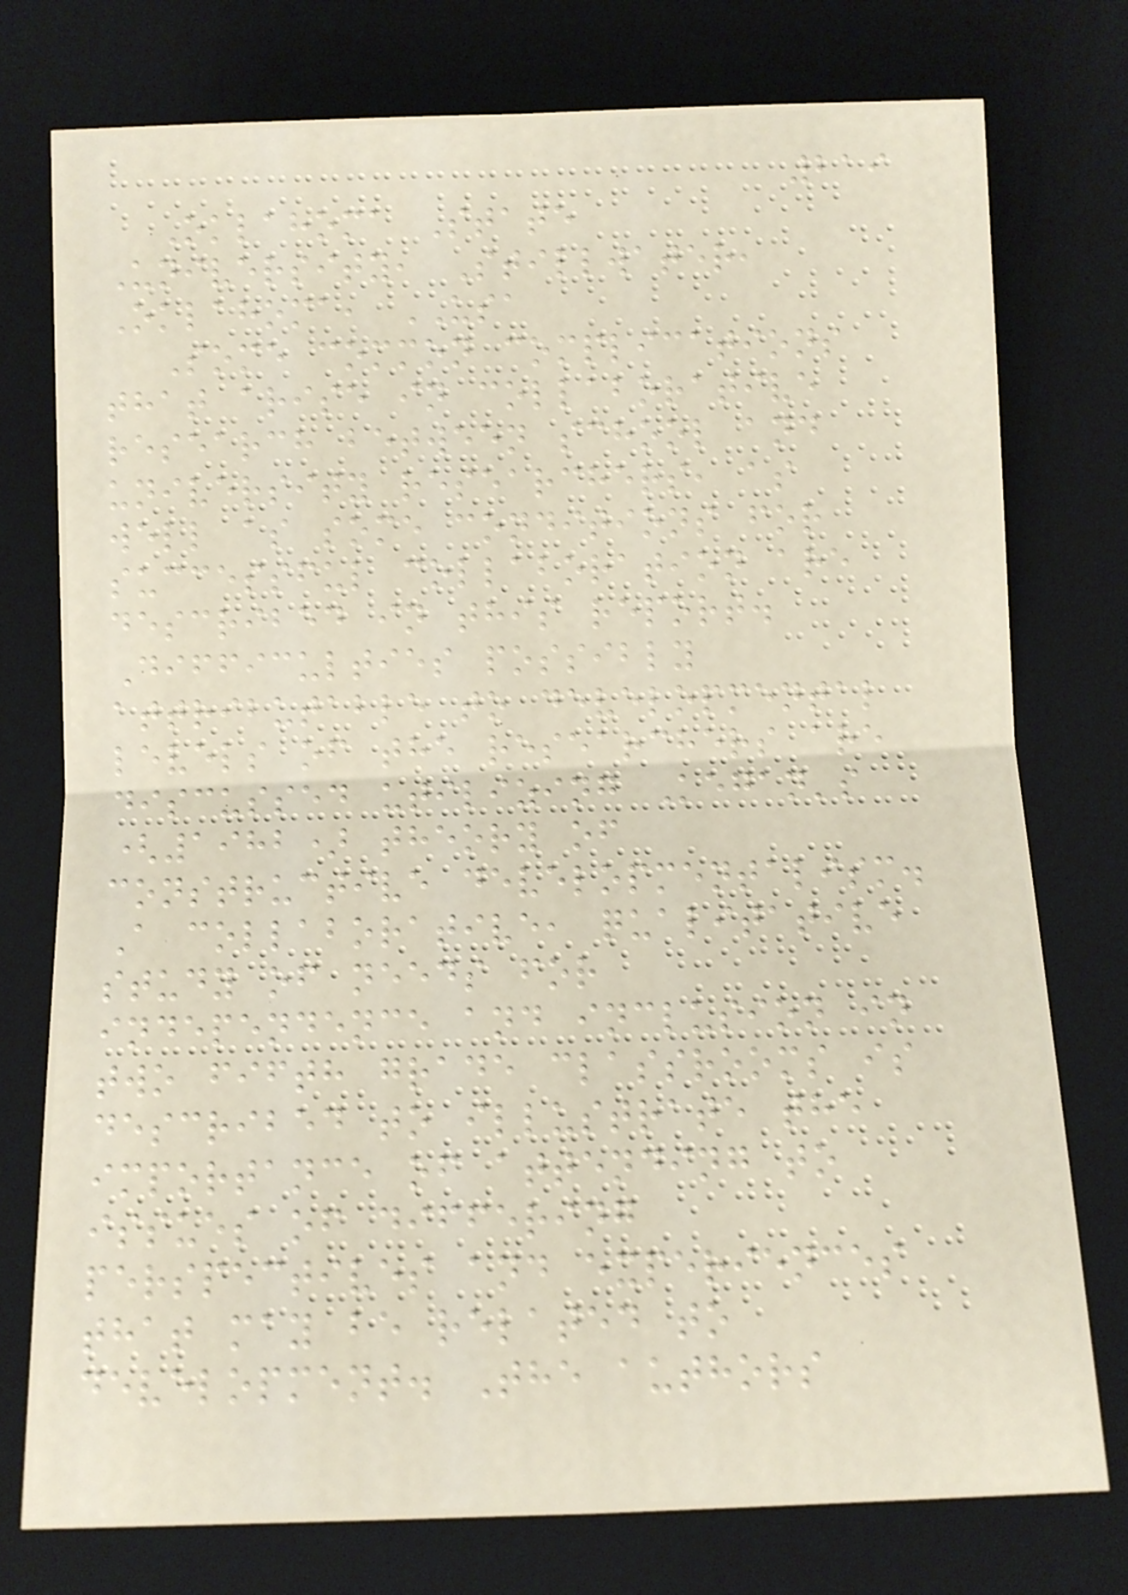219
Oklahoma State
University, Stillwater,
Oklahoma, USA
Some common complications
that arise in collaborative
research between school and
university researchers, as
well as some conditions for
successful collaboration are
described in this report.
Difficulties possibly
attributable to developmental
levels of the researchers are
discussed utilizing Kegan's
(1982) theory of
constructive developmentalism.
A collaborative, qualitative
study of needs for
independence and inclusion in
two fifth grade classrooms is
described to illustrate the
importance of attending to
issues of differing
perspectives and experiences
that may be related to
development. The authors
